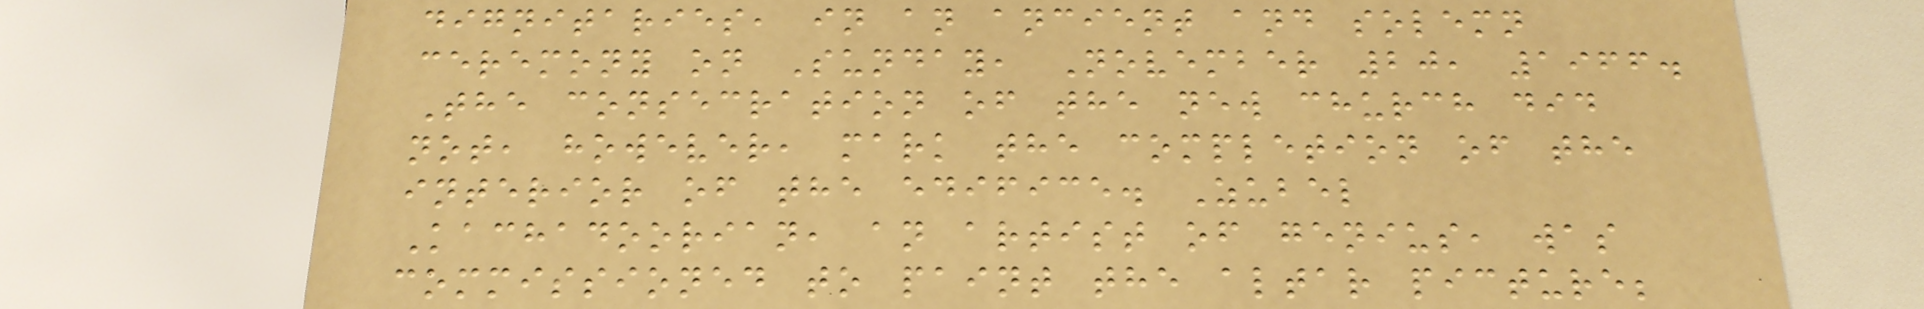dignitaries, in an ancient and solemn
ceremony on Sunday, November 20, 1966.
The consecration of the new church did
not, however, mark the completion of the
interior of the edifice. Zubel
Kachadoorian, an artist of genius, was
commissioned to paint the altar picture;
